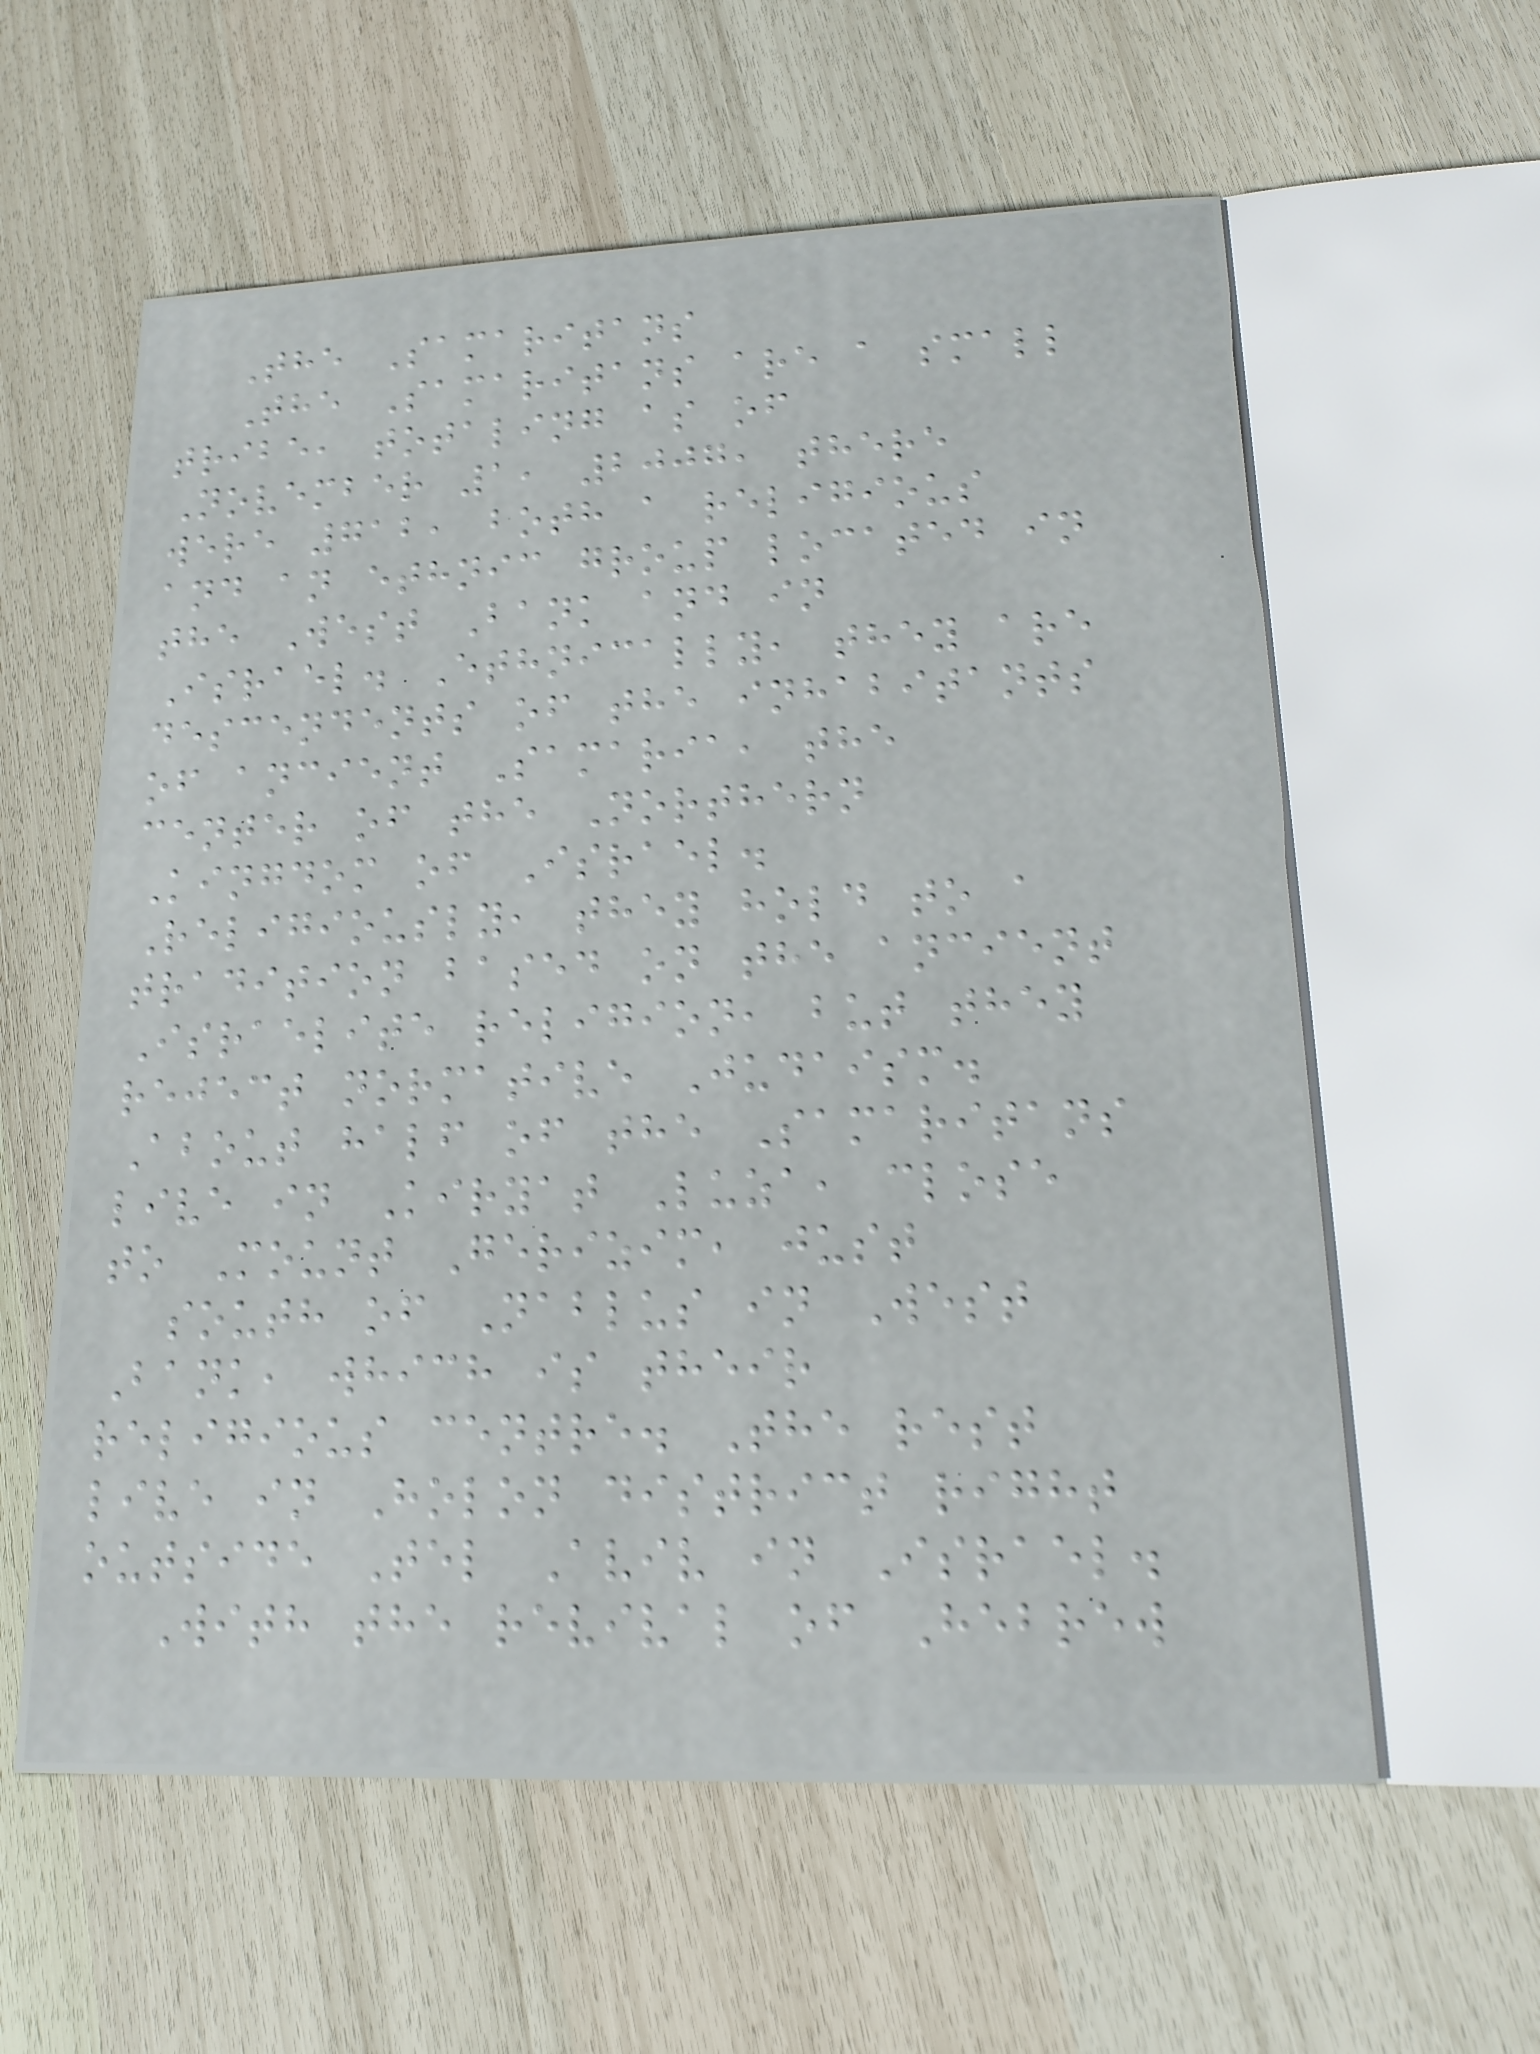The Samaritans
The Samaritans are a small
tribe, totaling as of
November 1, 2007, there
were 712, both a religious
and an ethnic group located in
the West Bank and in
Israel. Ethnically, they are
descendents of the inhabitants
of ancient Samaria, the
center of the Northern
Kingdom of Israel.
Religiously, they hold to a
tradition based on the ancient
Israelite religion, but they
reject normative Judaism.
About half of the Samaritans
live in Kiryat Luza, close
to Mount Gerizim, just
south of Nablus in West
Bank, which is their
religious centre. The rest
live in Holon district right
outside Tel Aviv in Israel.
With the revival of Hebrew
